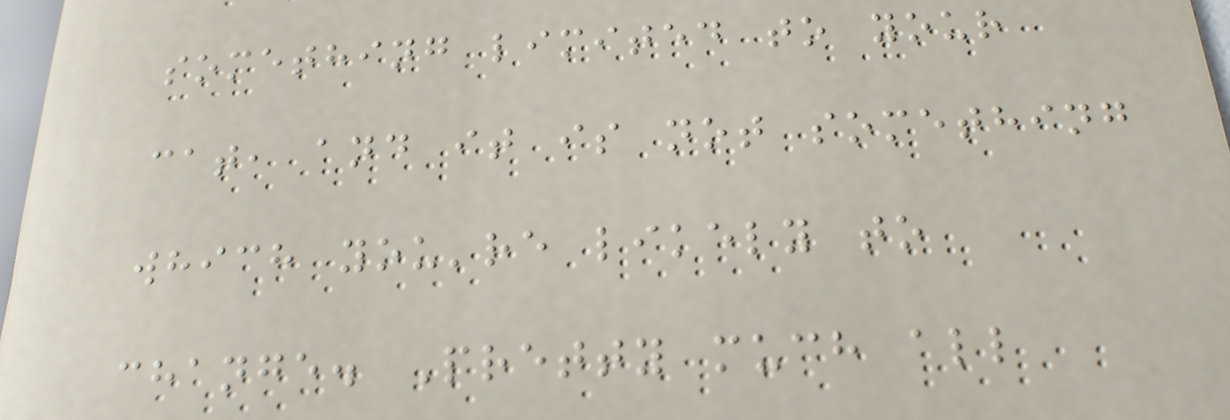something limited to your
cat, and it is not something
which you're likely to
change. Pretty much all
